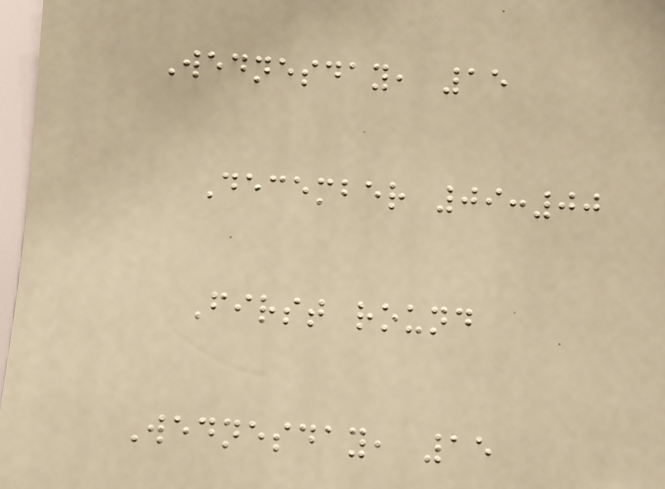Wednesday, 15
December 09:00
First round
Wednesday, 15
